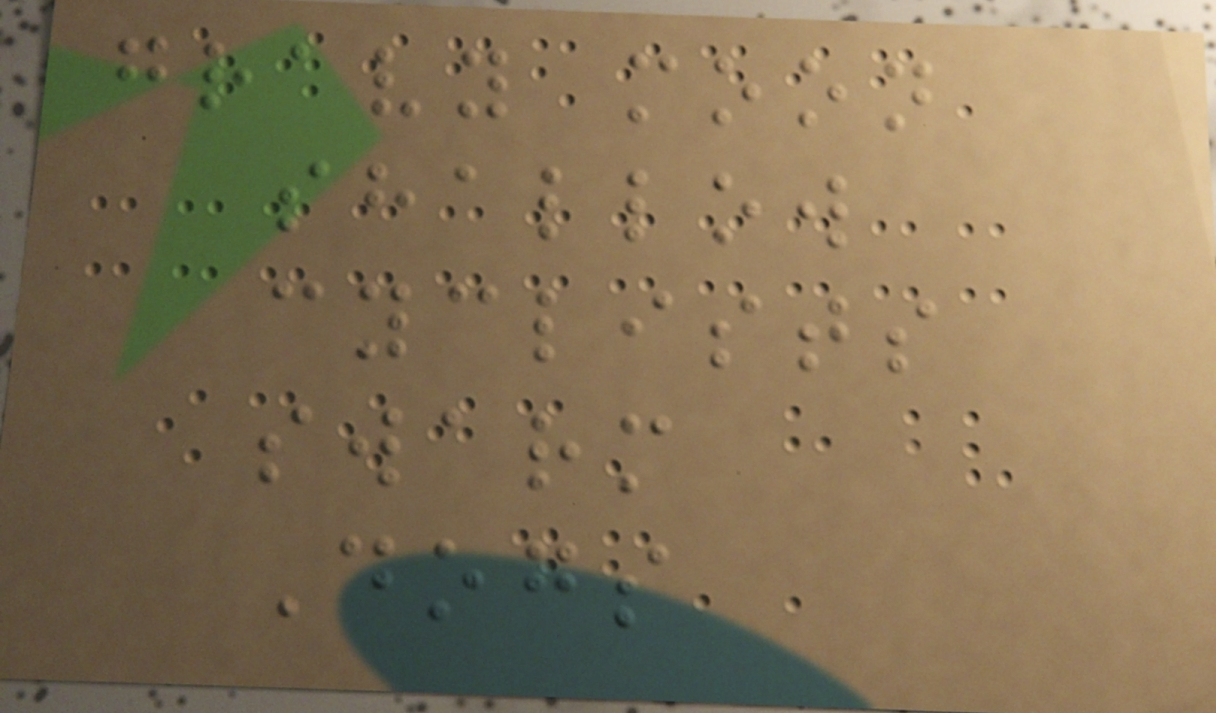gravy moon
shallow
cyclists
swarm
Dogs
